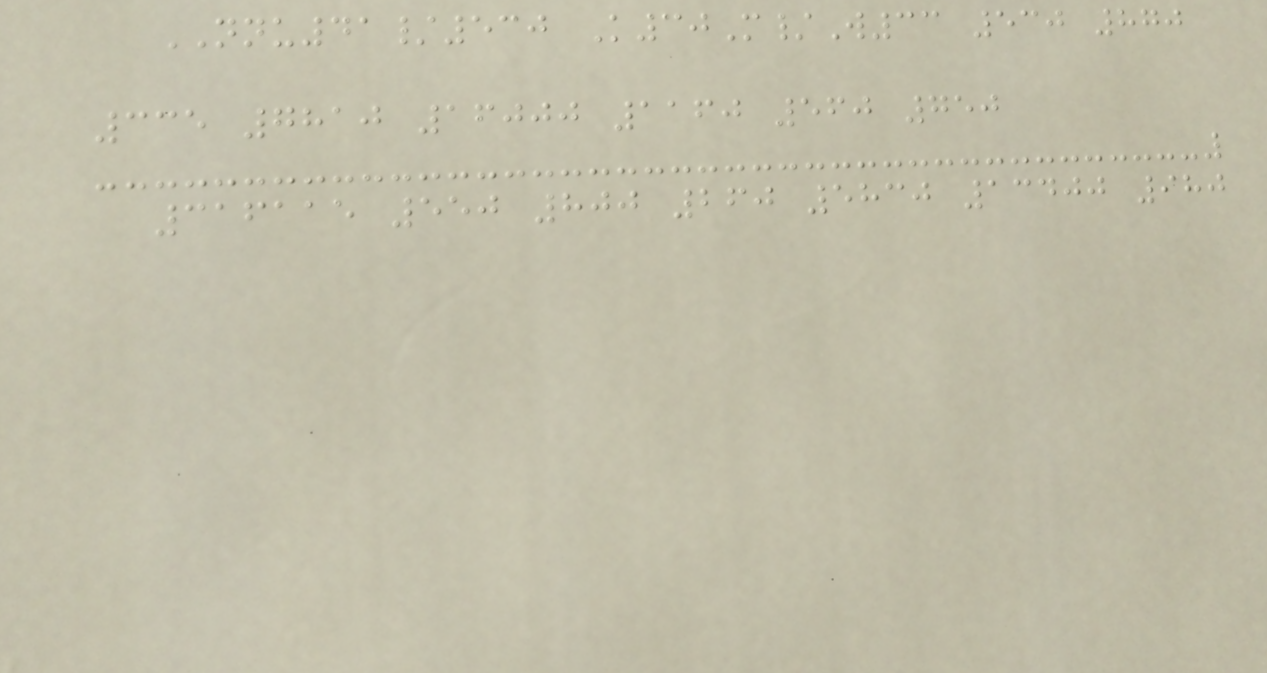NNU41/530 K30M/W33 530 870
335 7810 16000 1160 560 750
316115 550 800 260 5830 13400 980
